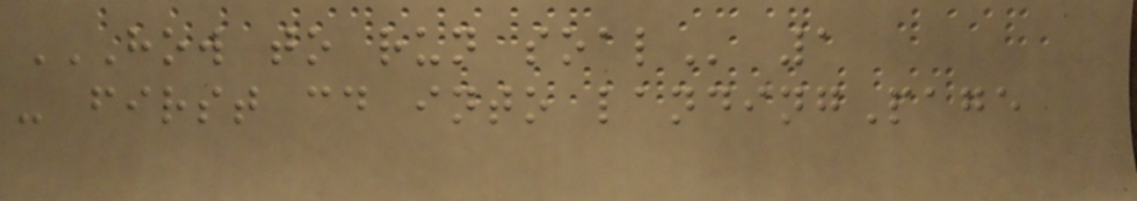HOW TO RUN SOAL 1
- first cd into landingPage
